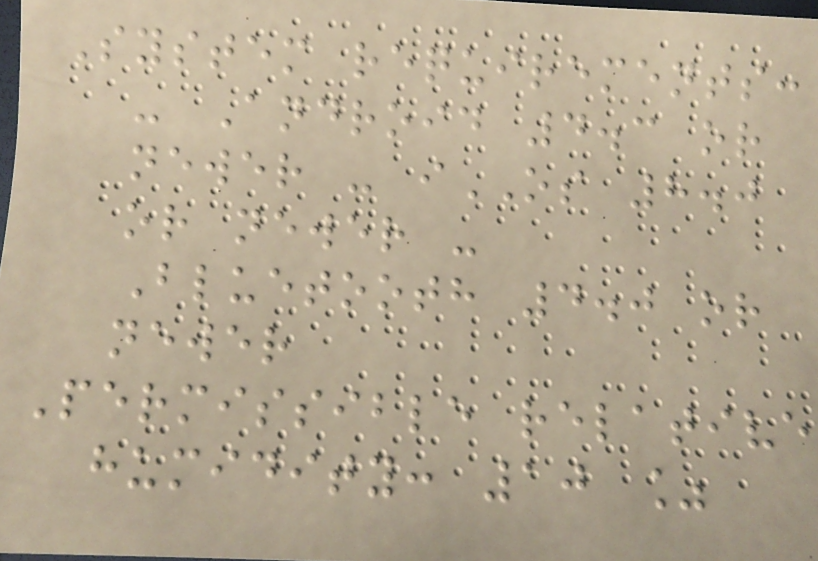System requirements:
- Android 4.3 or
newer - iOS 8.0
or newer -
Bluetooth 4.0 or
newer
Permissible relative
humidity: 10 %
